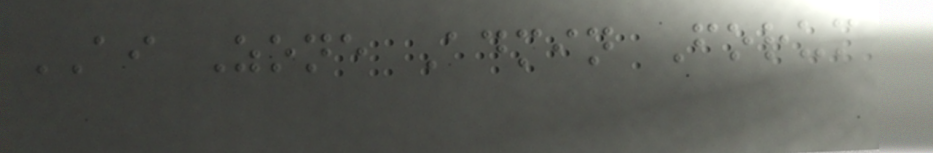AI Zone Admin Forum
